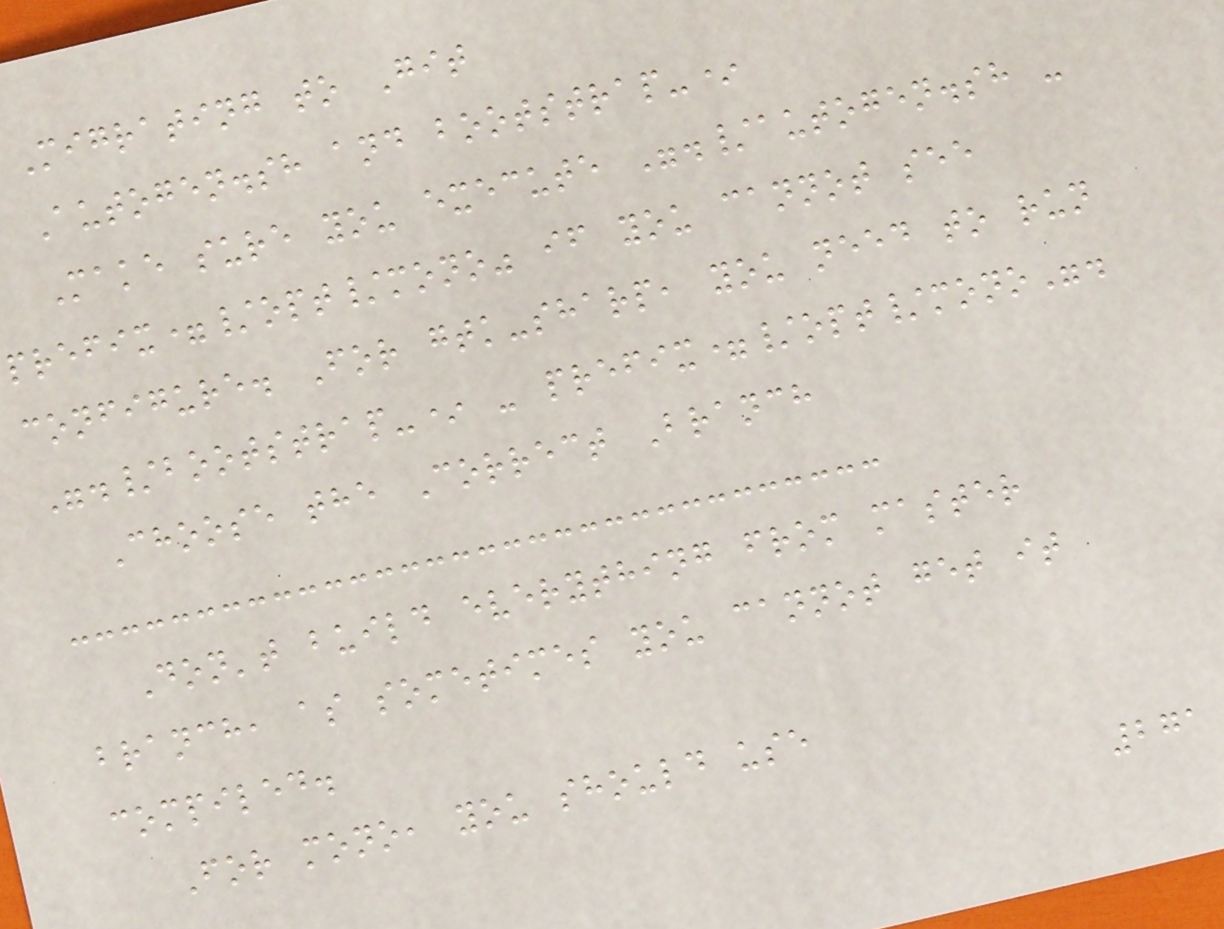Migrating to Git
Autogen.sh and bootstrap-*
Make sure you execute "./autogen.sh -
prefix=/opt/mono" if you cannot see
configure. For gtk-sharp, you need to run
"./bootstrap-* - prefix=/opt/mono".
Choose the Correct Branch
Don't build everything from master
branch, as sometimes you cannot get it
compiled.
For mono, you should use
271
